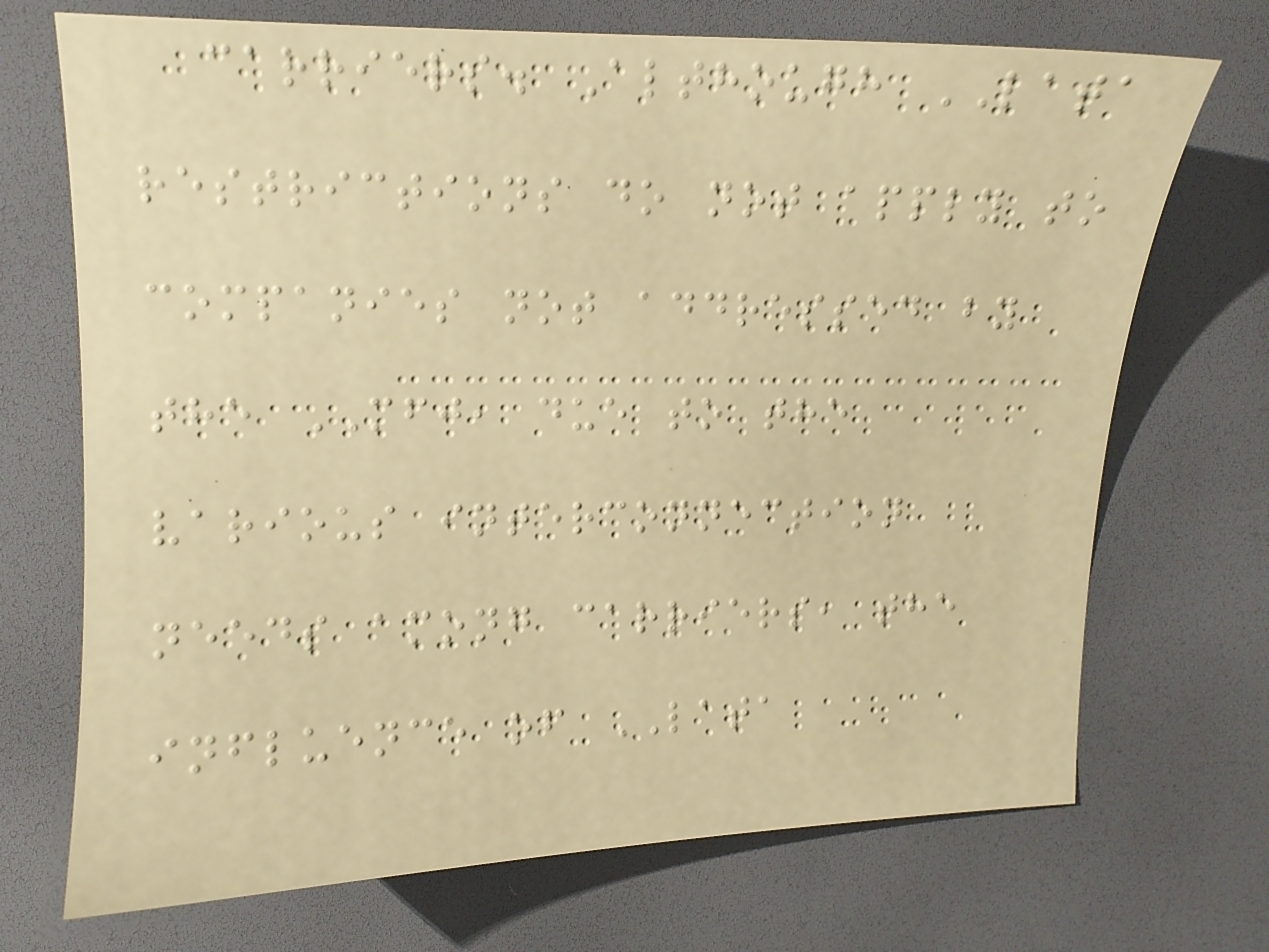carriers. Although LATA
restrictions do not apply to
companies not addressed by
the MFJ, due to the
various interconnection
needs among carriers, the
influence of LATA
